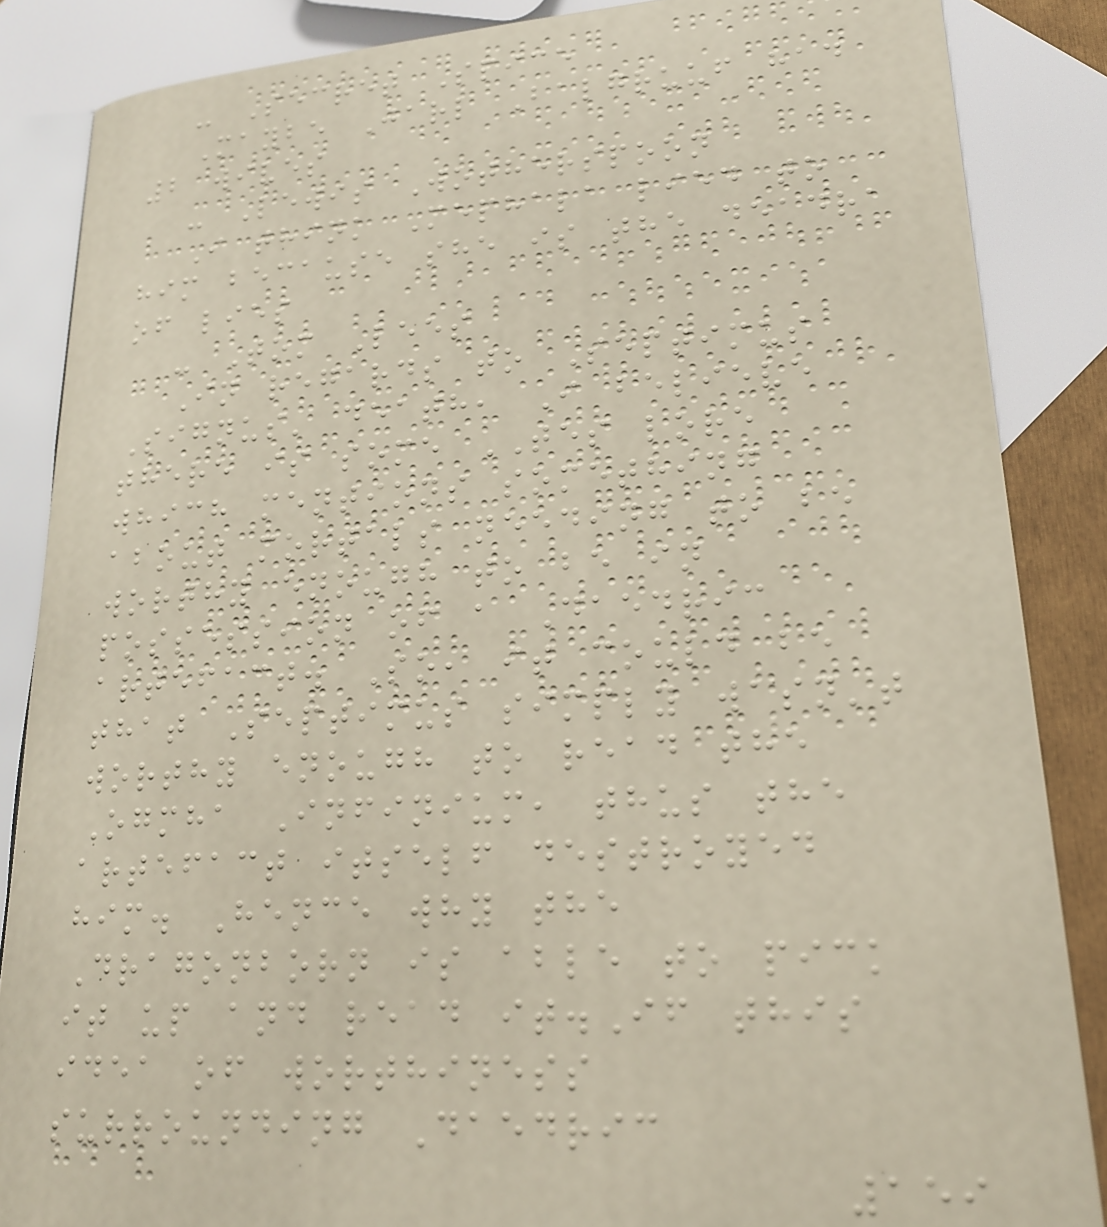- Secret Spice
Maybe Jarl Balgruuf had
2 wives
- Lewis Wotherspoon
I think Mephala lied to
him because she is the deadra
of lies
- Tom Lees
In regards to Septimus
Signus' death, I believe
there is some TES lore
which mentions something
about mortals needing to be
worthy enough to be in
possession of a Daedric
artefact. So, it could be
that Septimus simply wasn't
worthy enough to read the
Ogmha Infinium, thus the
artefact itself destroyed
him. Hence why the
Dragonborn is able to pick
it up and read it.If this
idea of worthiness
surrounding Daedric
159
